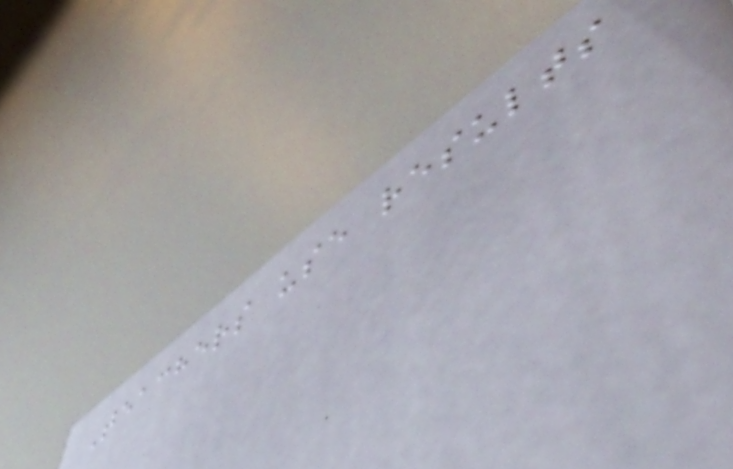Teachers use results
